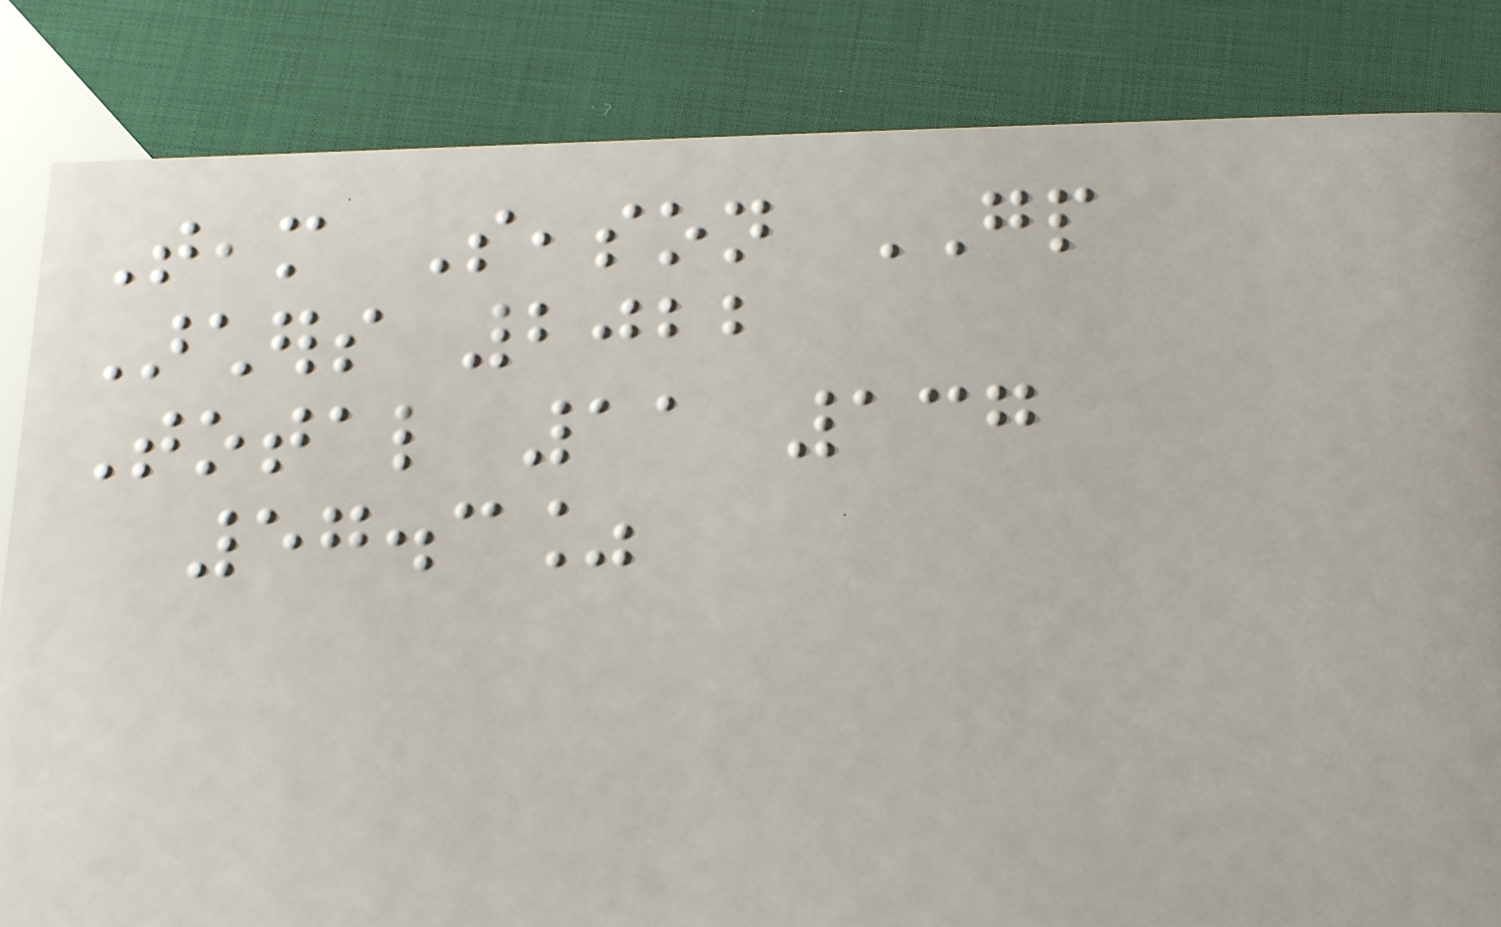Team Season GP
Archers 2022
Total 11 137
57.3%
